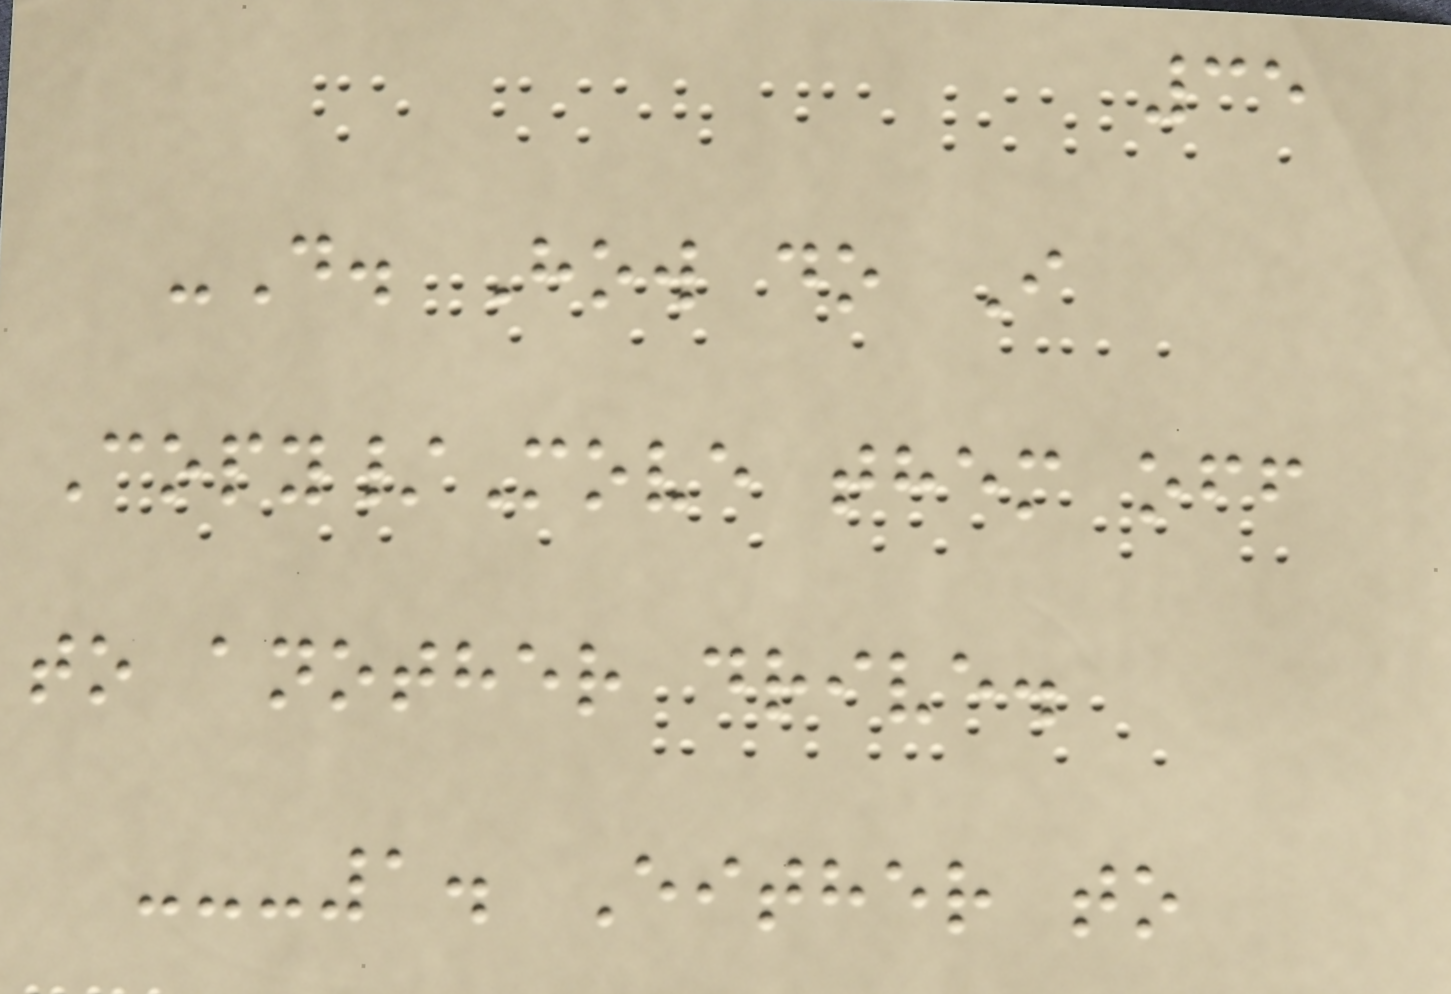35
-D. How do I
Copy/Move them off
to another drive.
---1. Either to
